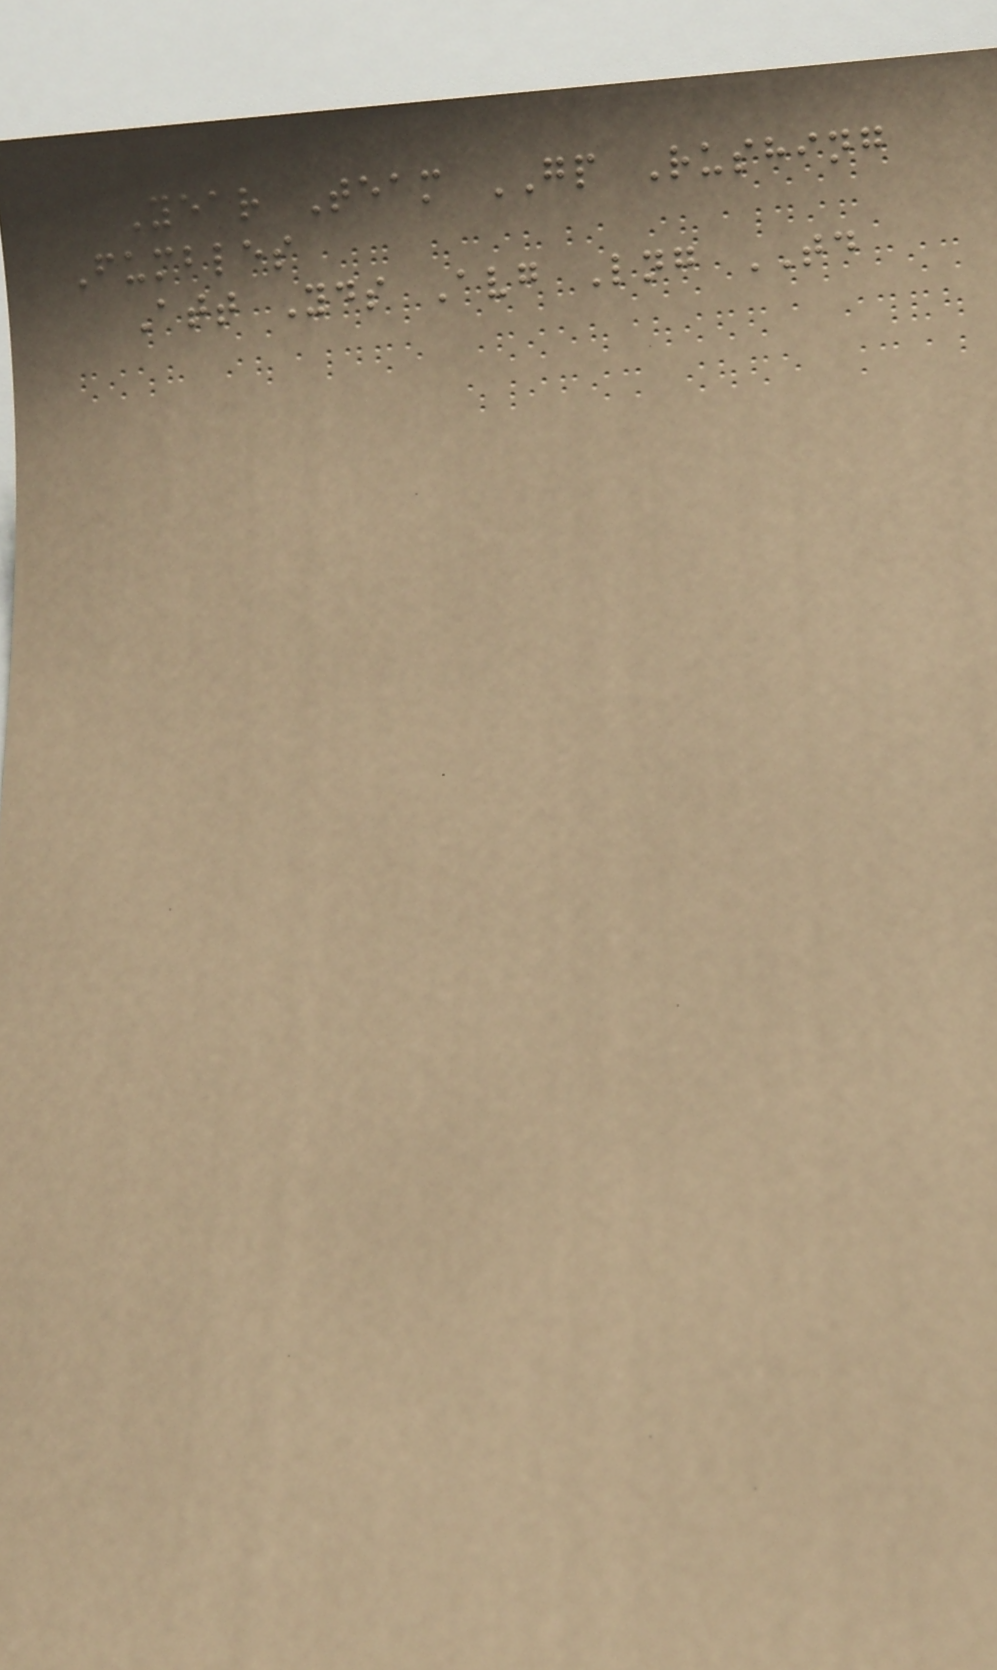Year Team GP Rushing
Fumbles
Att Yds Avg Lng TD
